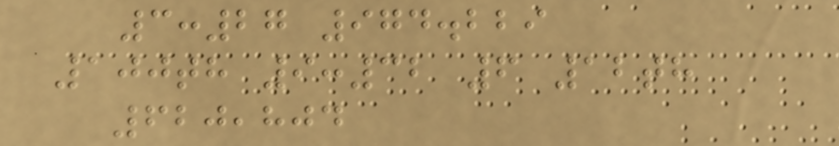3:27 974.229
100th 9:32 6 12th
620,804
